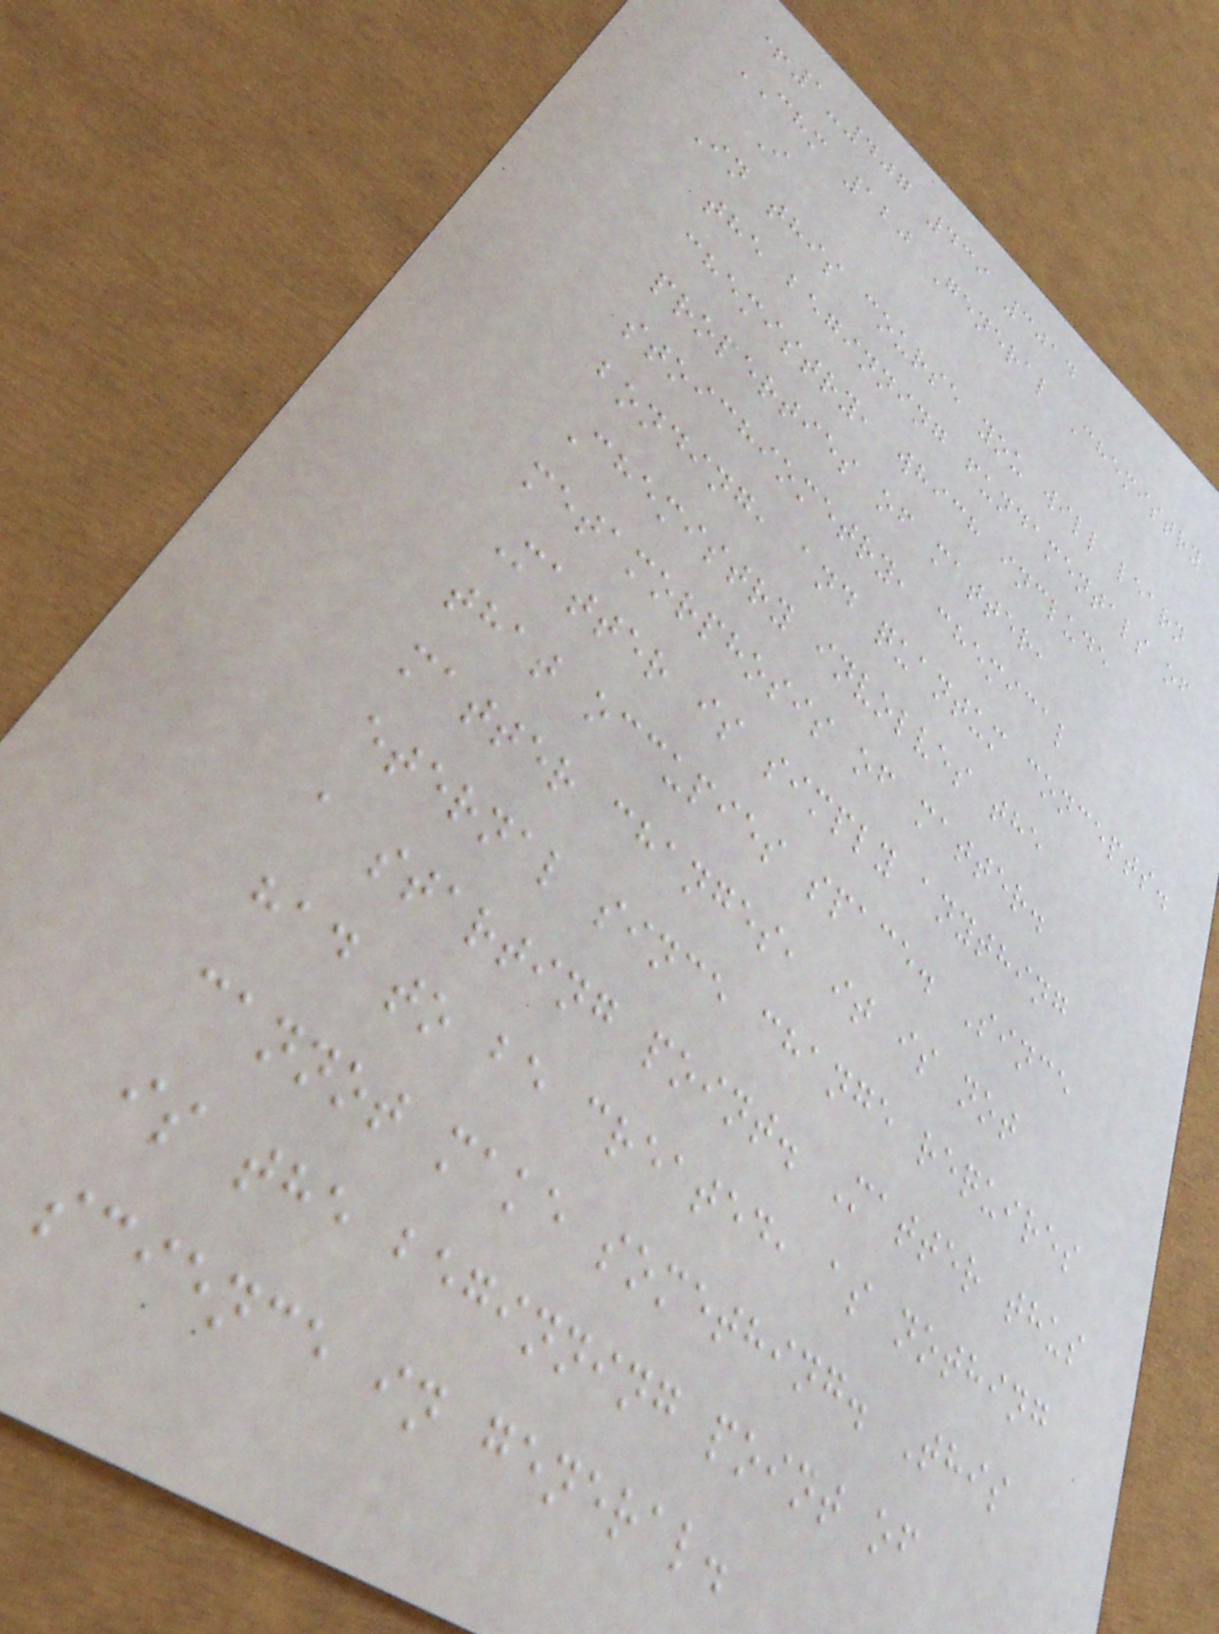+1-407 439 3014
CHM 120 General Chemistry
I
In this course you will learn
the beginning fundamentals of
chemistry, which include
properties of matter,
stoichiometry, chemical
bonding, and quantum concepts.
Chemistry involves the
metamorphosis of matter.
Matter is simply anything
that occupies space. Since
matter changes, it is not
eternal since change requires
a starting point. Matter thus
had to be created, as nothing
cannot make something. This
is the beginning point of
science in general.
